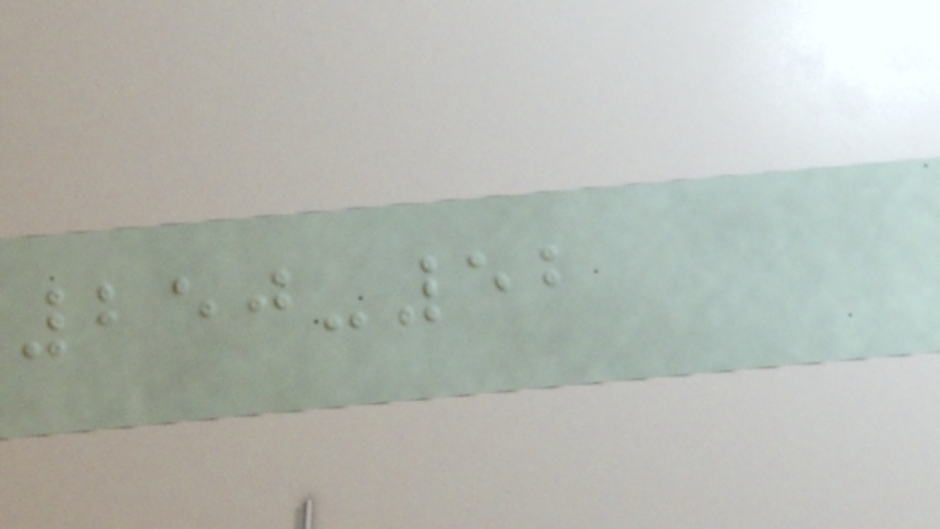250-52
